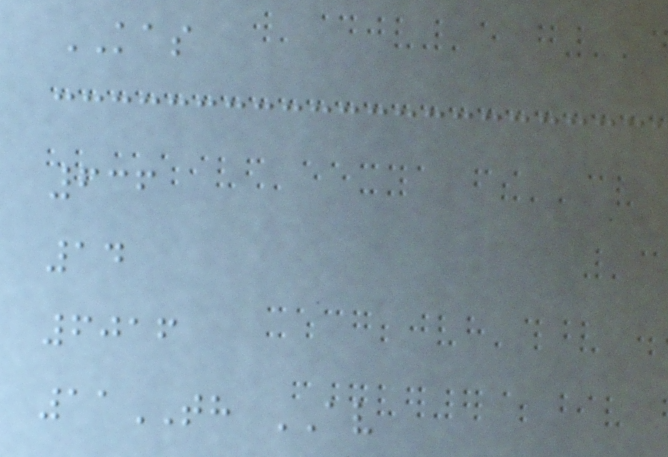KAS
636
14
6016
11TH AV
